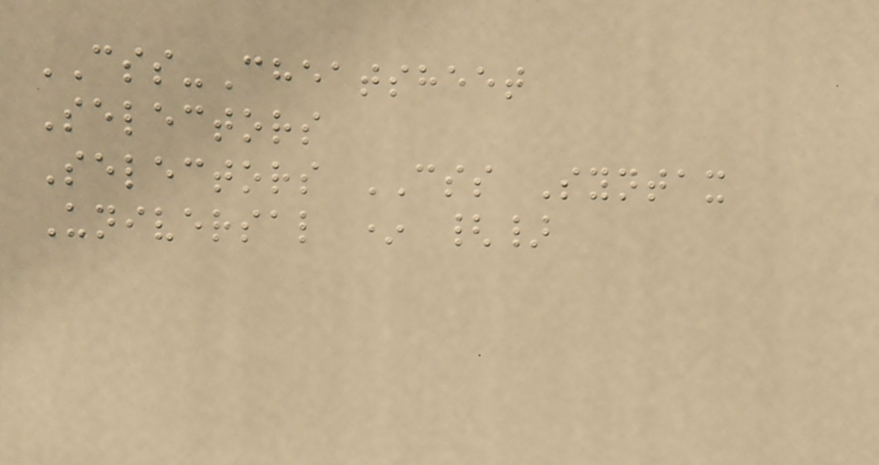CSS-Cheatsheet
Selectors
Selectors CSS Syntax
Universal * {}
